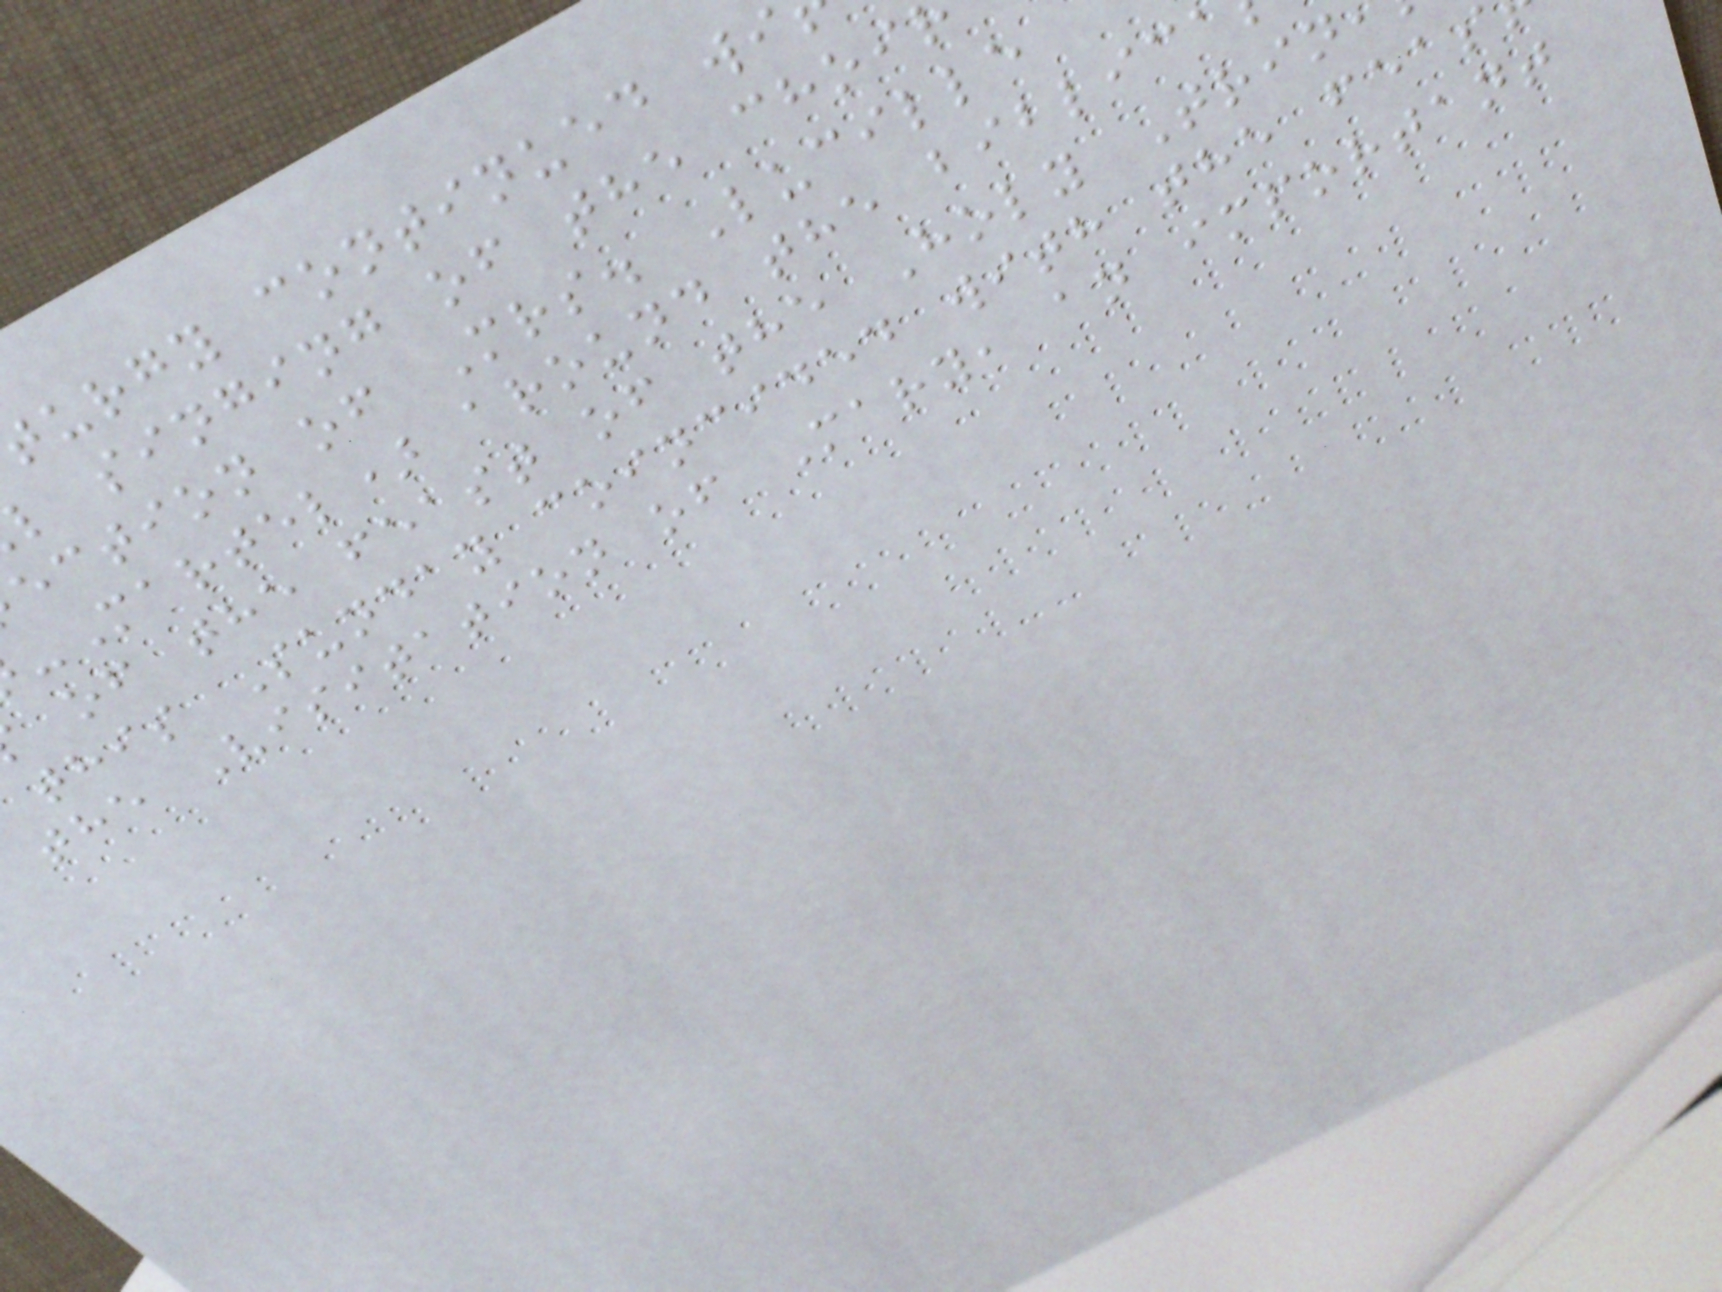urgy continued wi
l singing of the choi
ection of Mrs. Lucille
-Martel) around the biblic
of the feast of the Holy Trin
this Sunday coincided with the feas
the Visitation of Mary, an important
